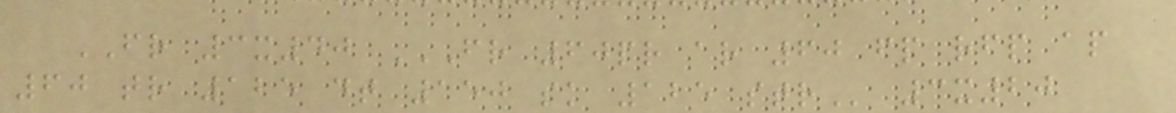FR 3x40 FR 60PR AR 60 FP RFP AP
60 TR 125 DT 150 SK 125 STR 3x20
